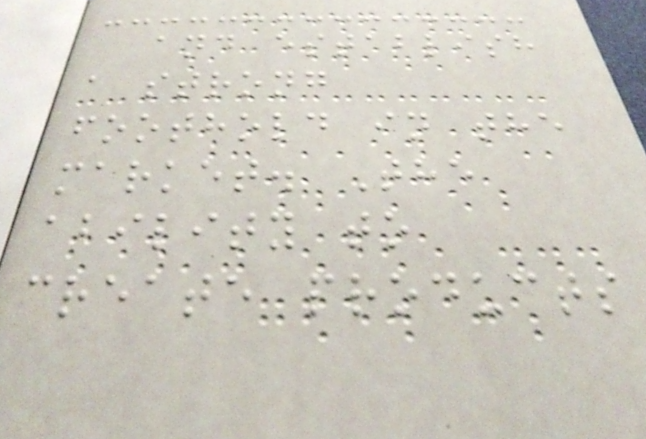and establish
a strong
foothold in the
market. The
ability to
create products
